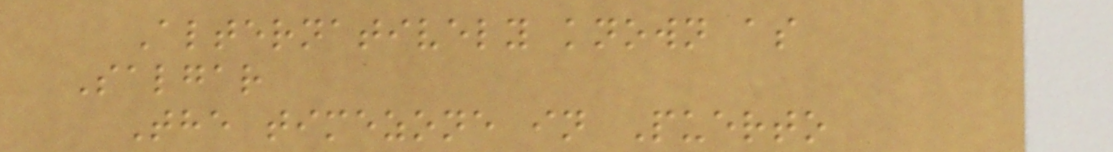Alternatively known as
Salgar
The timezone in Puerto
